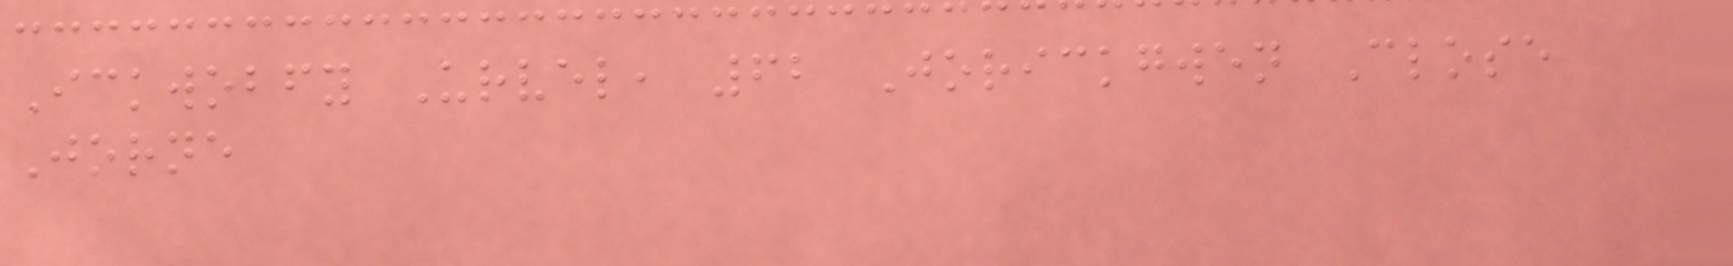Ickwobfy Urvel, 62 Jorickgwen Close
Jorne
